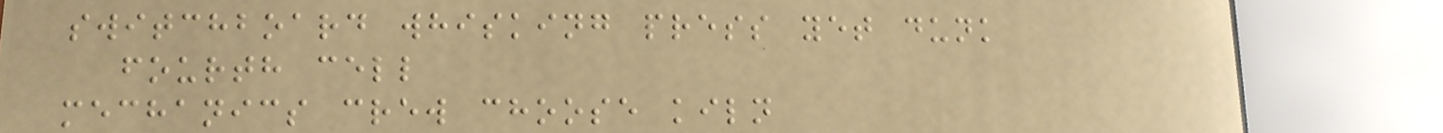switchboard whisking press yet dunk
fourth cell
mechanics crew choose kiln
